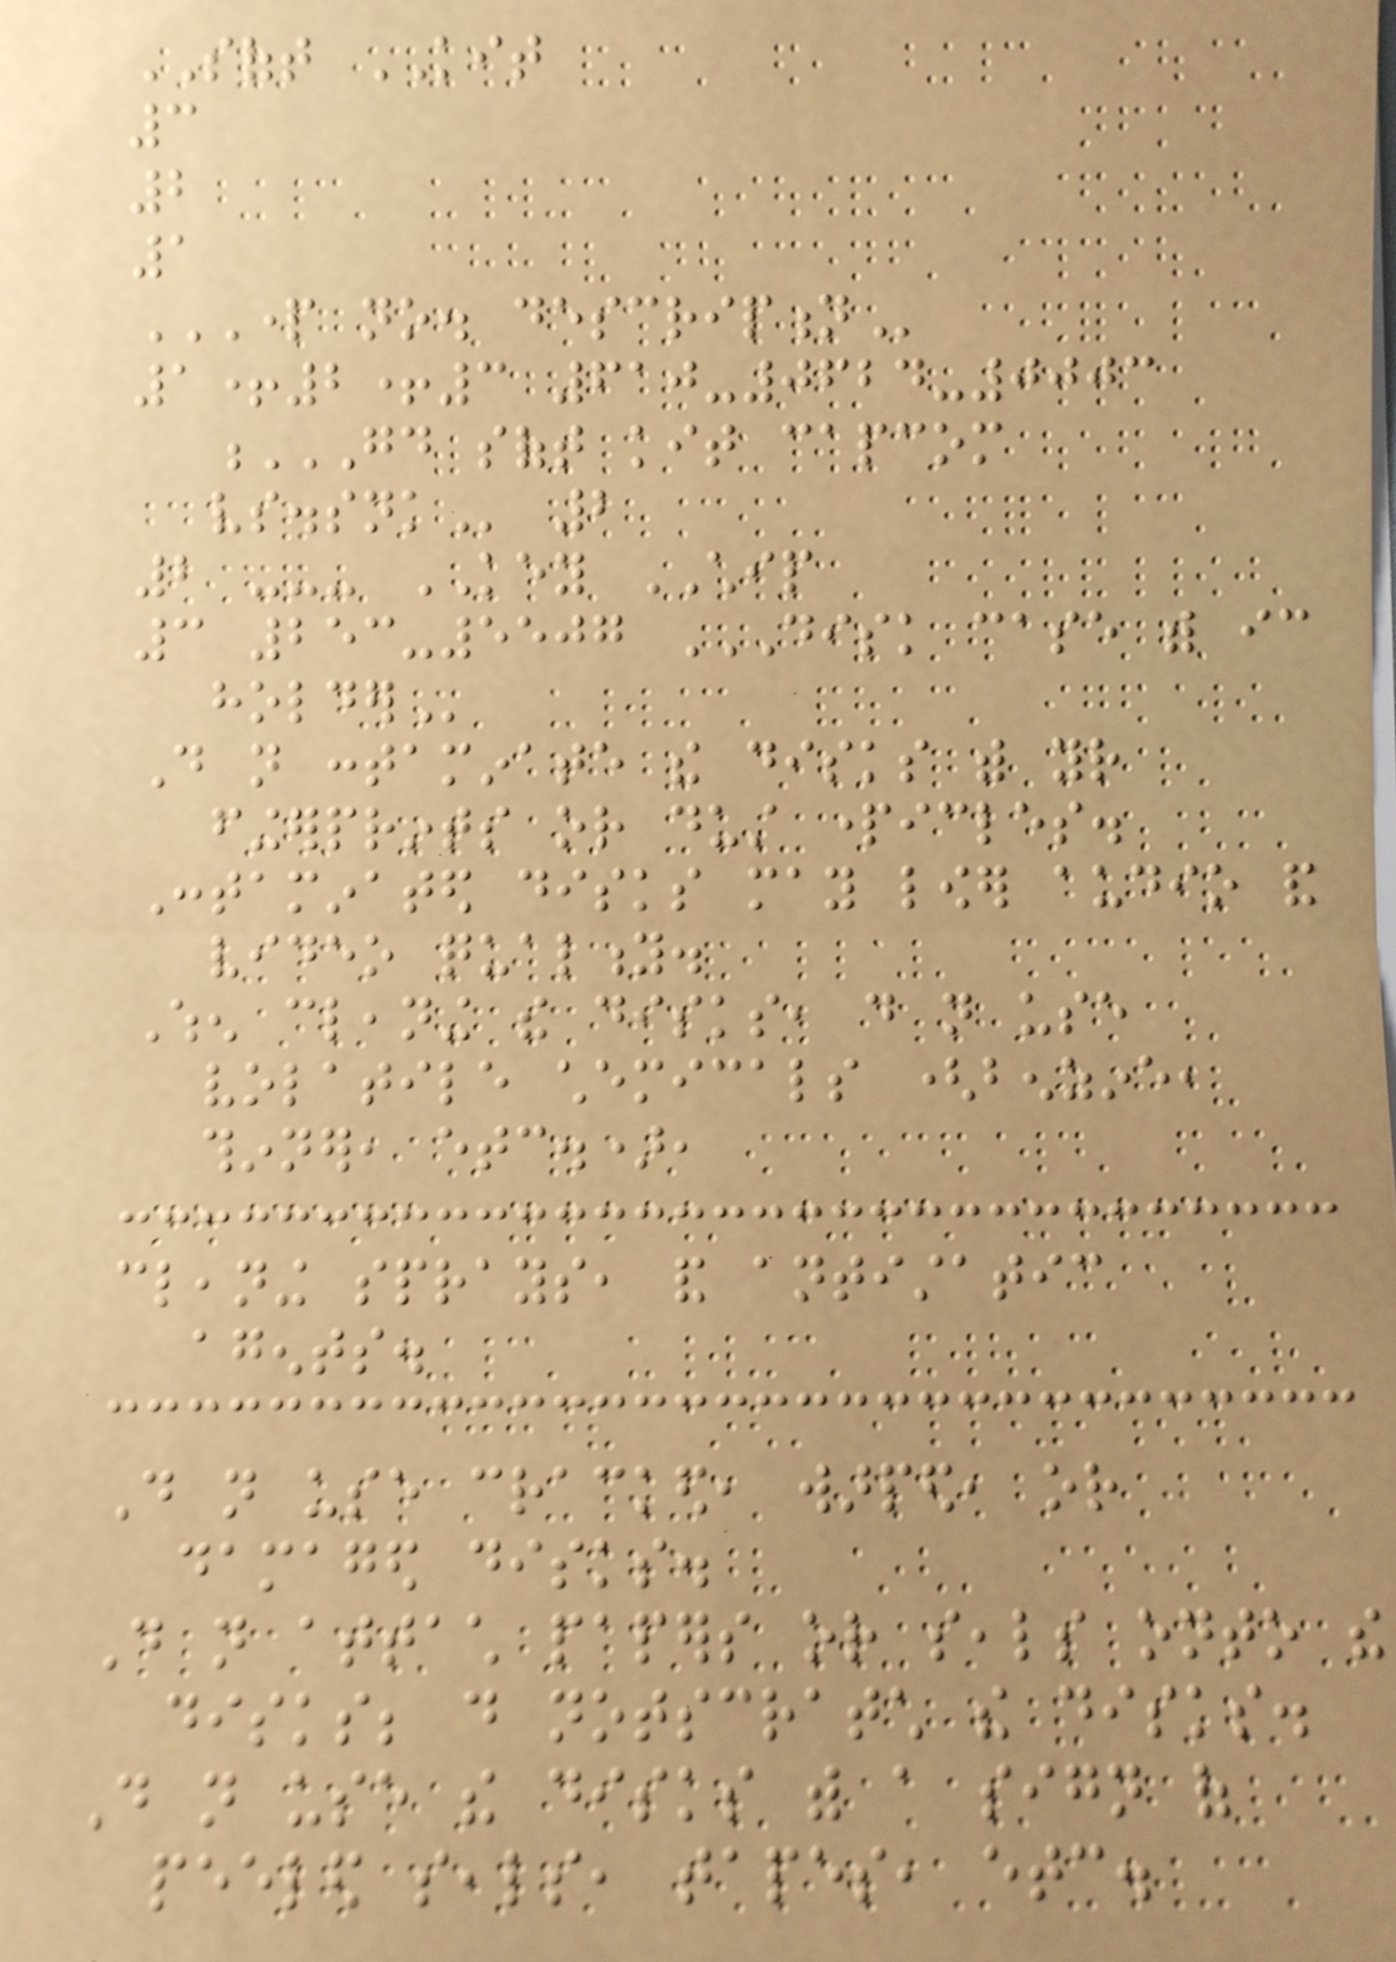SOFT KIT
3
2
1
PART NO. DESCRIPTION
1+2+3 610-0624-0003
GD SOFT KIT CAPCOM
VS.SNK 2
2 --- KEY CHIP
3 253-5507 DISK CASE WITH IC
HOLDER
Do not contaminate the disks with your
fingerprints or dust particles.
Contaminated disks may lower audio and
video quality.
When cleaning the disks, do not use
volatile chemicals (benzine,
thinner, etc.),
cleaning sprays, and antistatic
agents.
Do not use cracked, warped, or
damaged disks.
Do not attach papers or seals onto the
disks; do notscratch the disks.
Do not use the disks with a sign of
peeled seals, tapes, etc.
